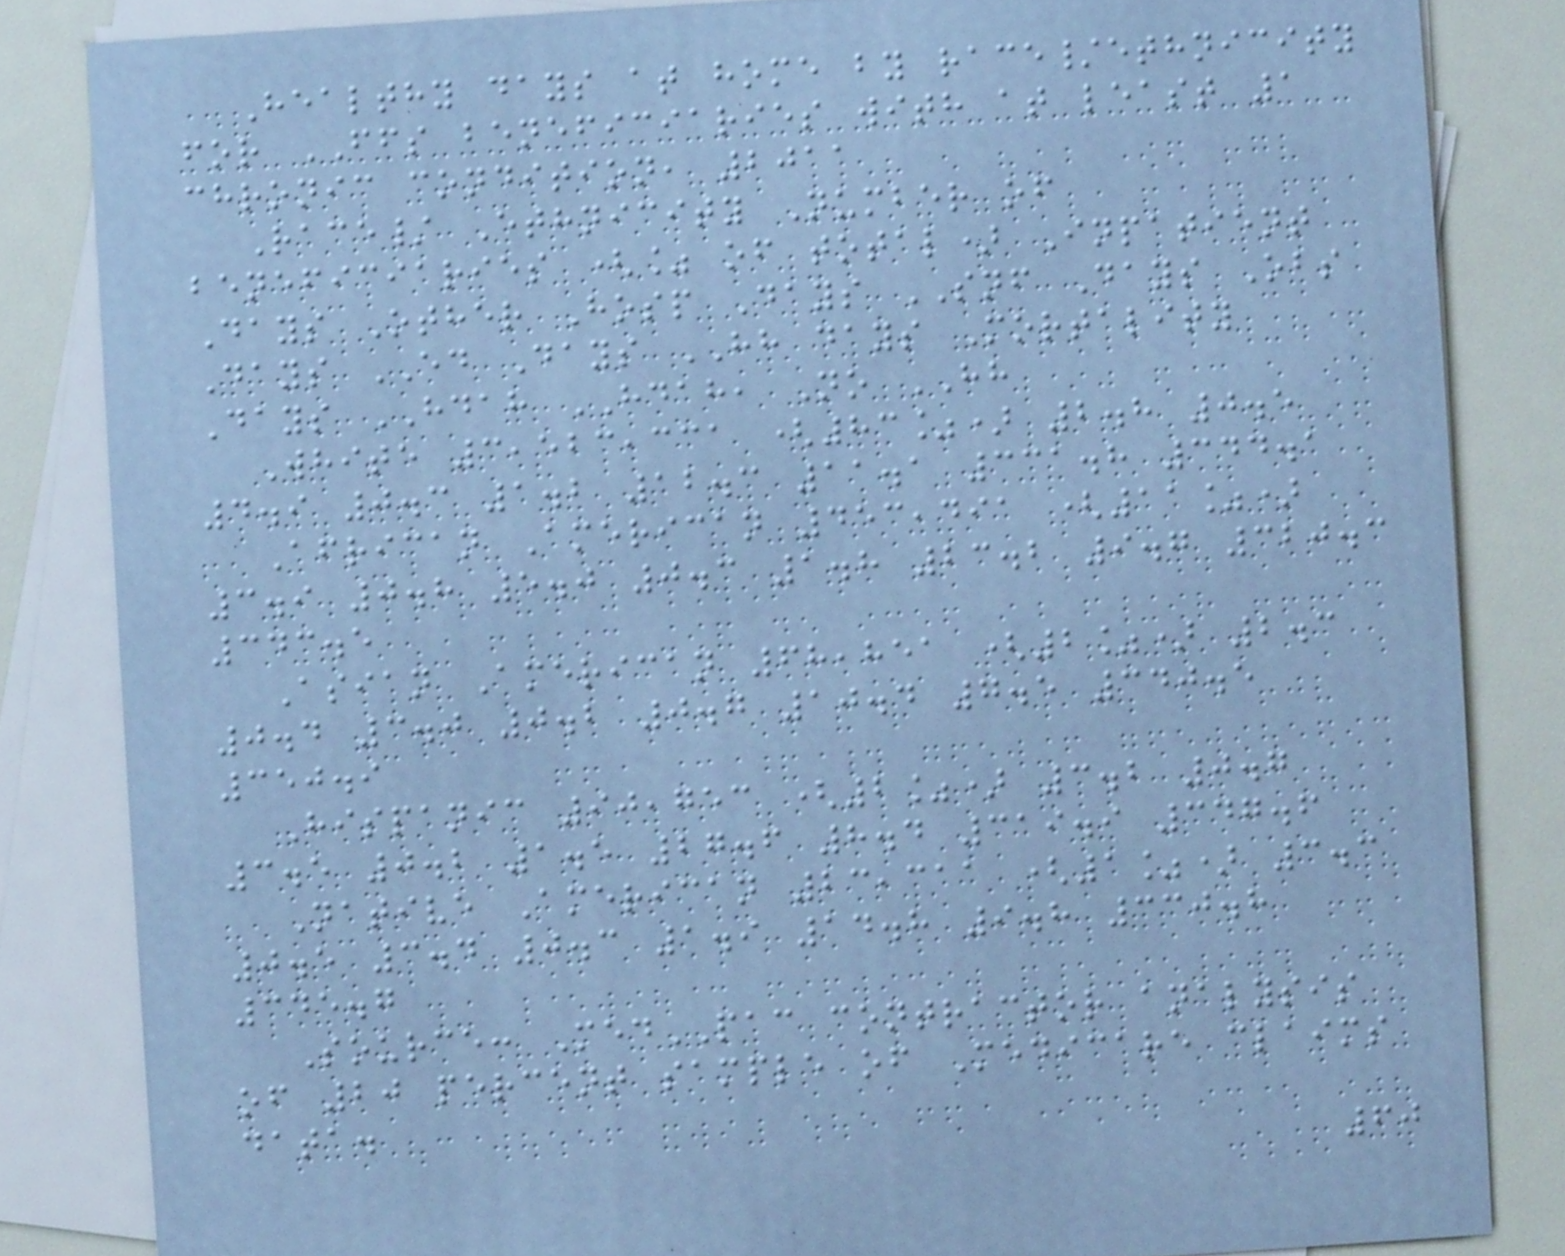Healthy days at home by race/ethnicity
for FFS beneficiaries with at least 1
chronic condition, 2011
Race/ Ethnicity Number of
beneficiaries (% of total) Inpatient
Days Other Hosp Days SNF Days Obs
Days ED Days HH days Mortality
Days HDAH HDAH, No HH
White 3,523,331 (83%) 2.8 0.5
4.9 0.3 1.2 12.3 11.1 331.8 344.1
African American 453,491 (11%)
3.9 0.8 5.0 0.3 1.8 23.2 9.7 320.3
343.5
Asian American 68,851 (2%) 2.3
0.4 3.0 0.2 0.7 10.4 7.5 340.5
350.9
Hispanic 90,753 (2%) 3.2 0.7
3.5 0.2 1.5 27.6 8.4 319.9 347.6
Native American 23,311 (1%) 3.3
0.5 3.4 0.3 1.9 14.8 9.8 330.8
345.7
Source: MedPAC contractor analysis
of 20 percent sample of Medicare claims
data.
60
